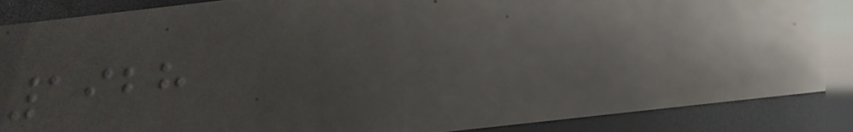1928
